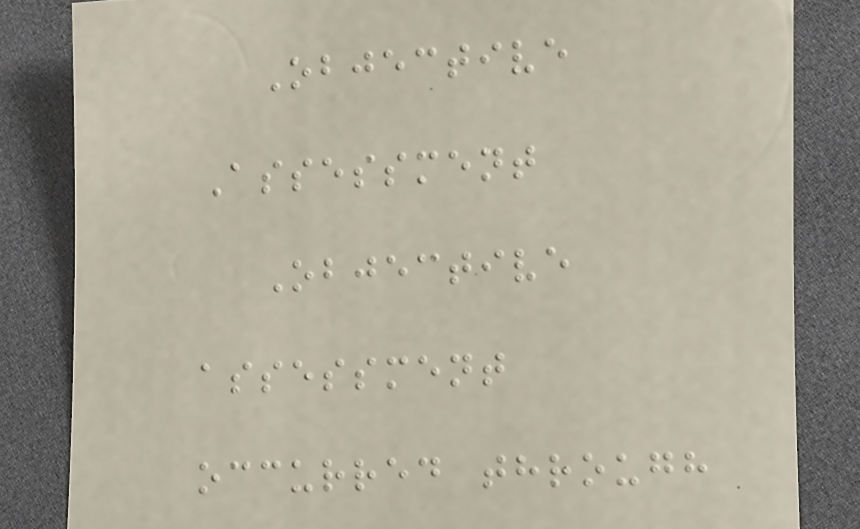Objective
Assessment
Objective
assessment
occurred through
